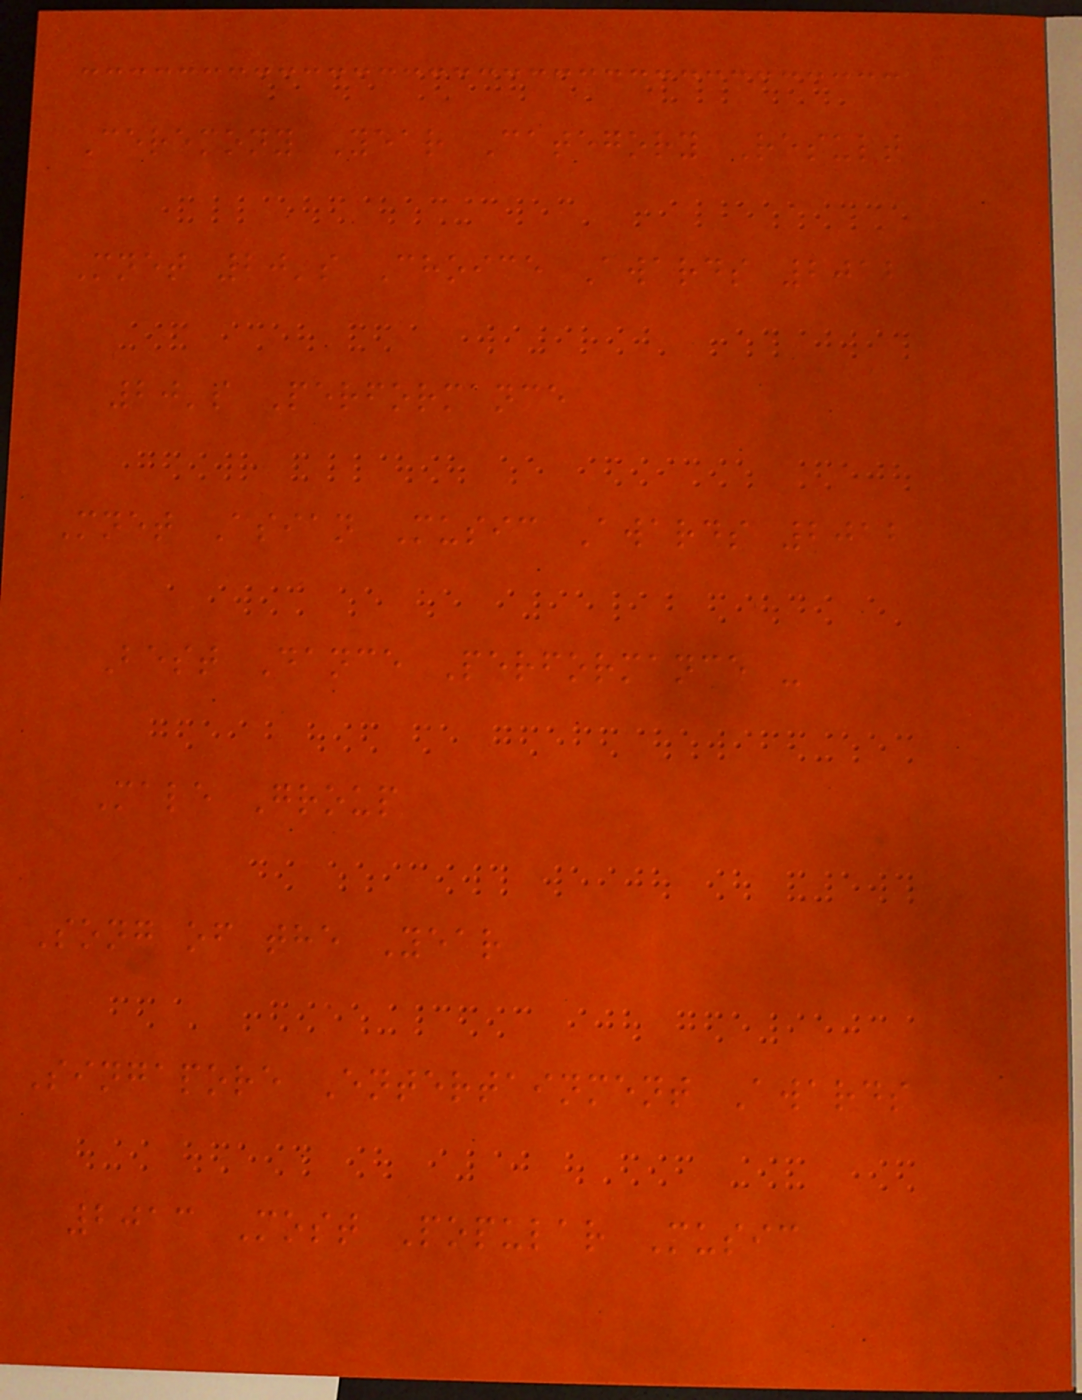Ceremony Year Category Result
Mnet 20's Choice Awards 2012
20's Performance
Mnet Asian Music Awards 2012
Best Dance Performance -
Male Group
Song of the Year
Singapore Entertainment Awards
2013 Most Popular Music
